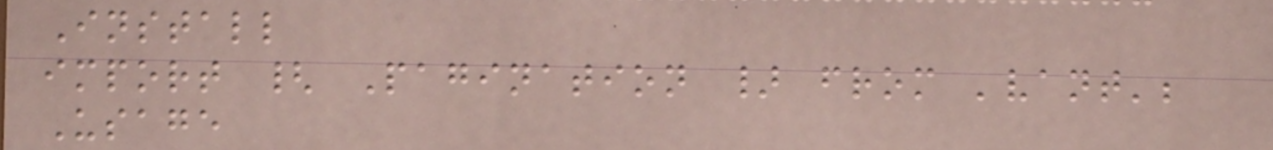Install
import { Pagination } from 'vant';
Usage
